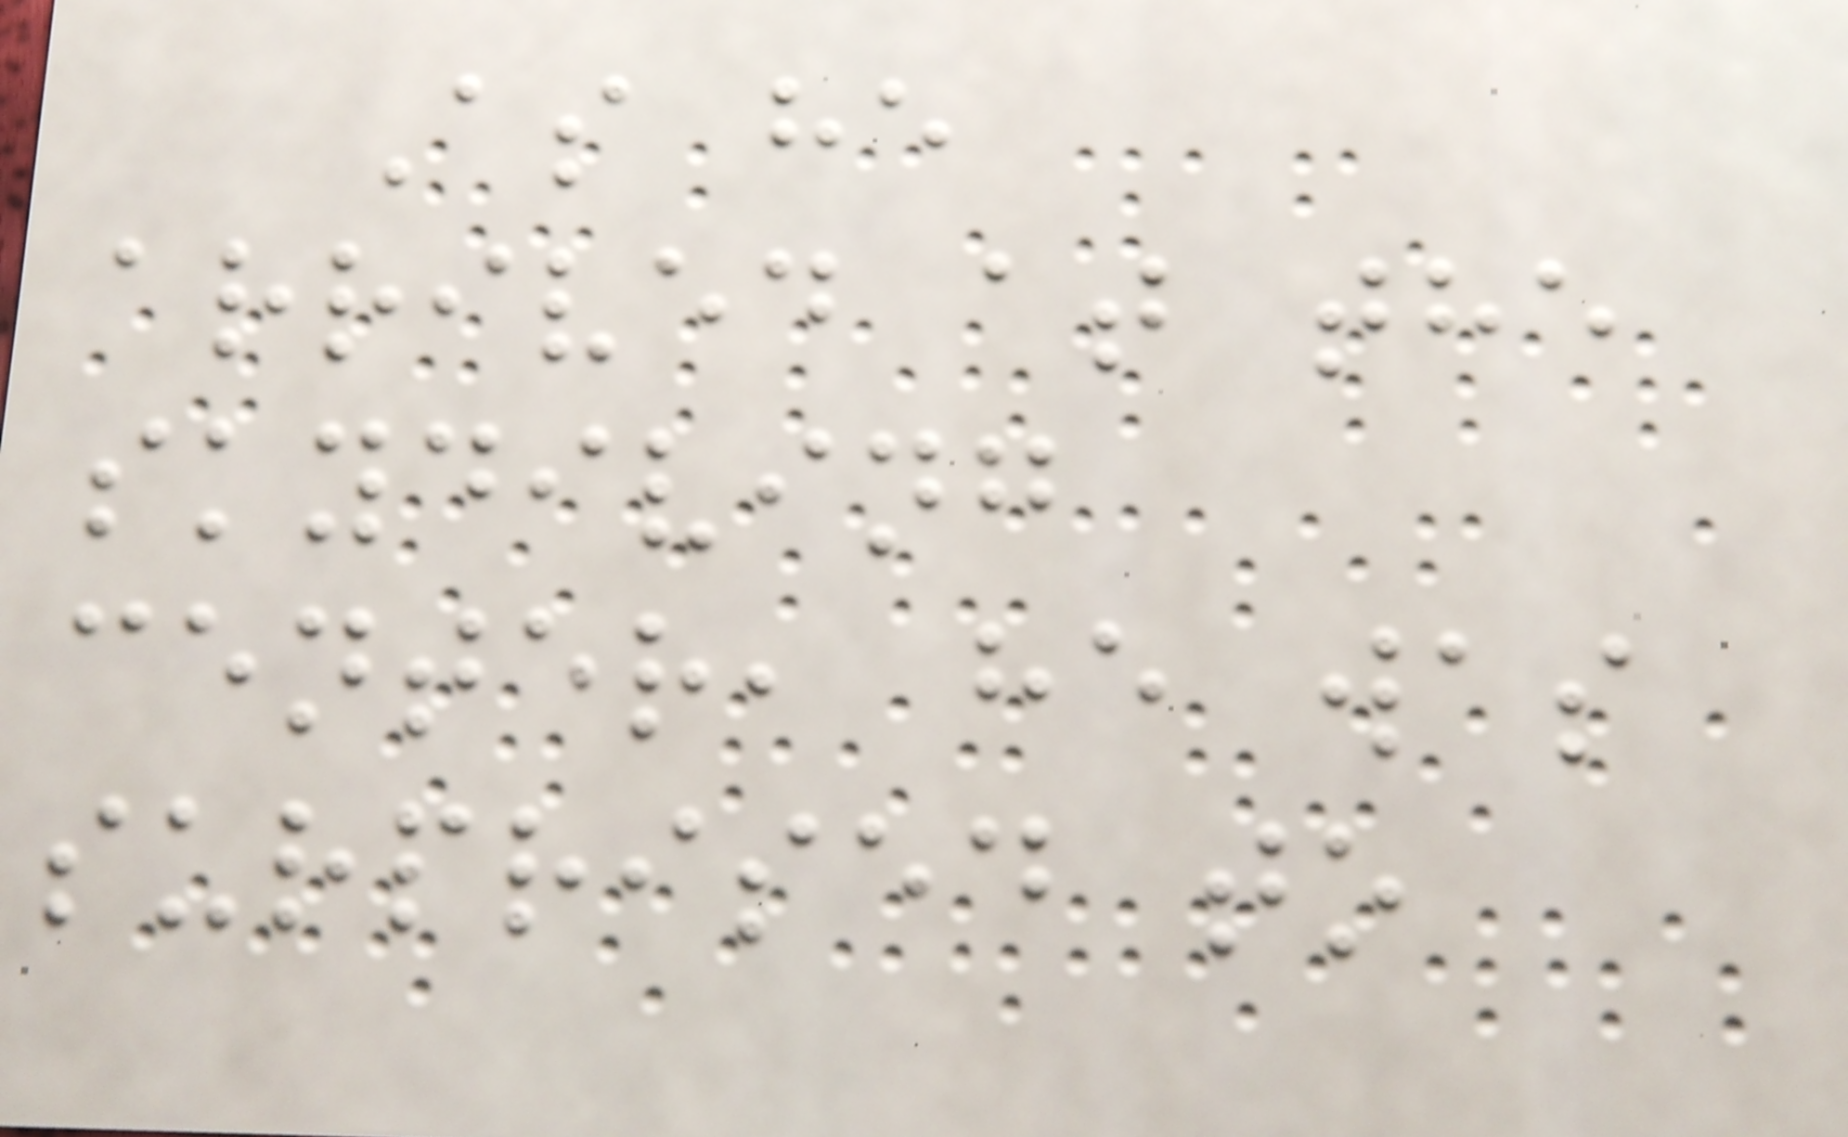As he
arrived at the
skydiving
center, he was
surprised to
